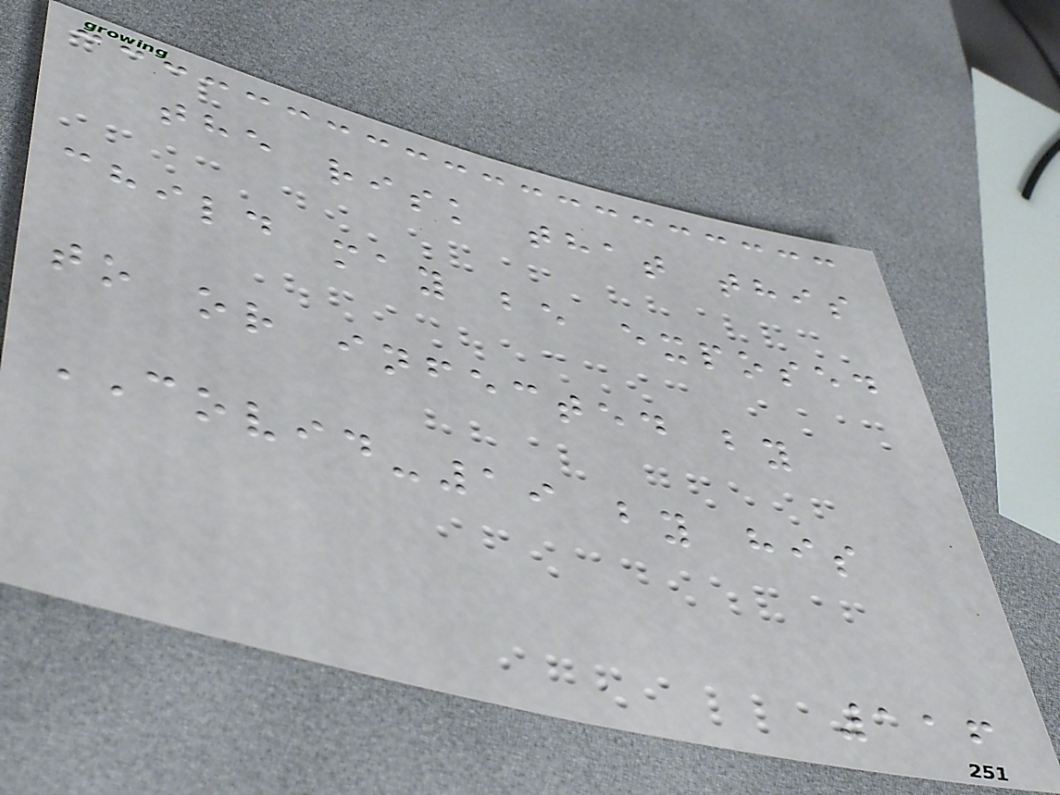the risk that this
child may be exposed
to or infected by
COVID-19 by his
116
